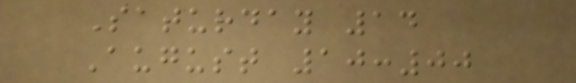Saturday 14
August 10:00
